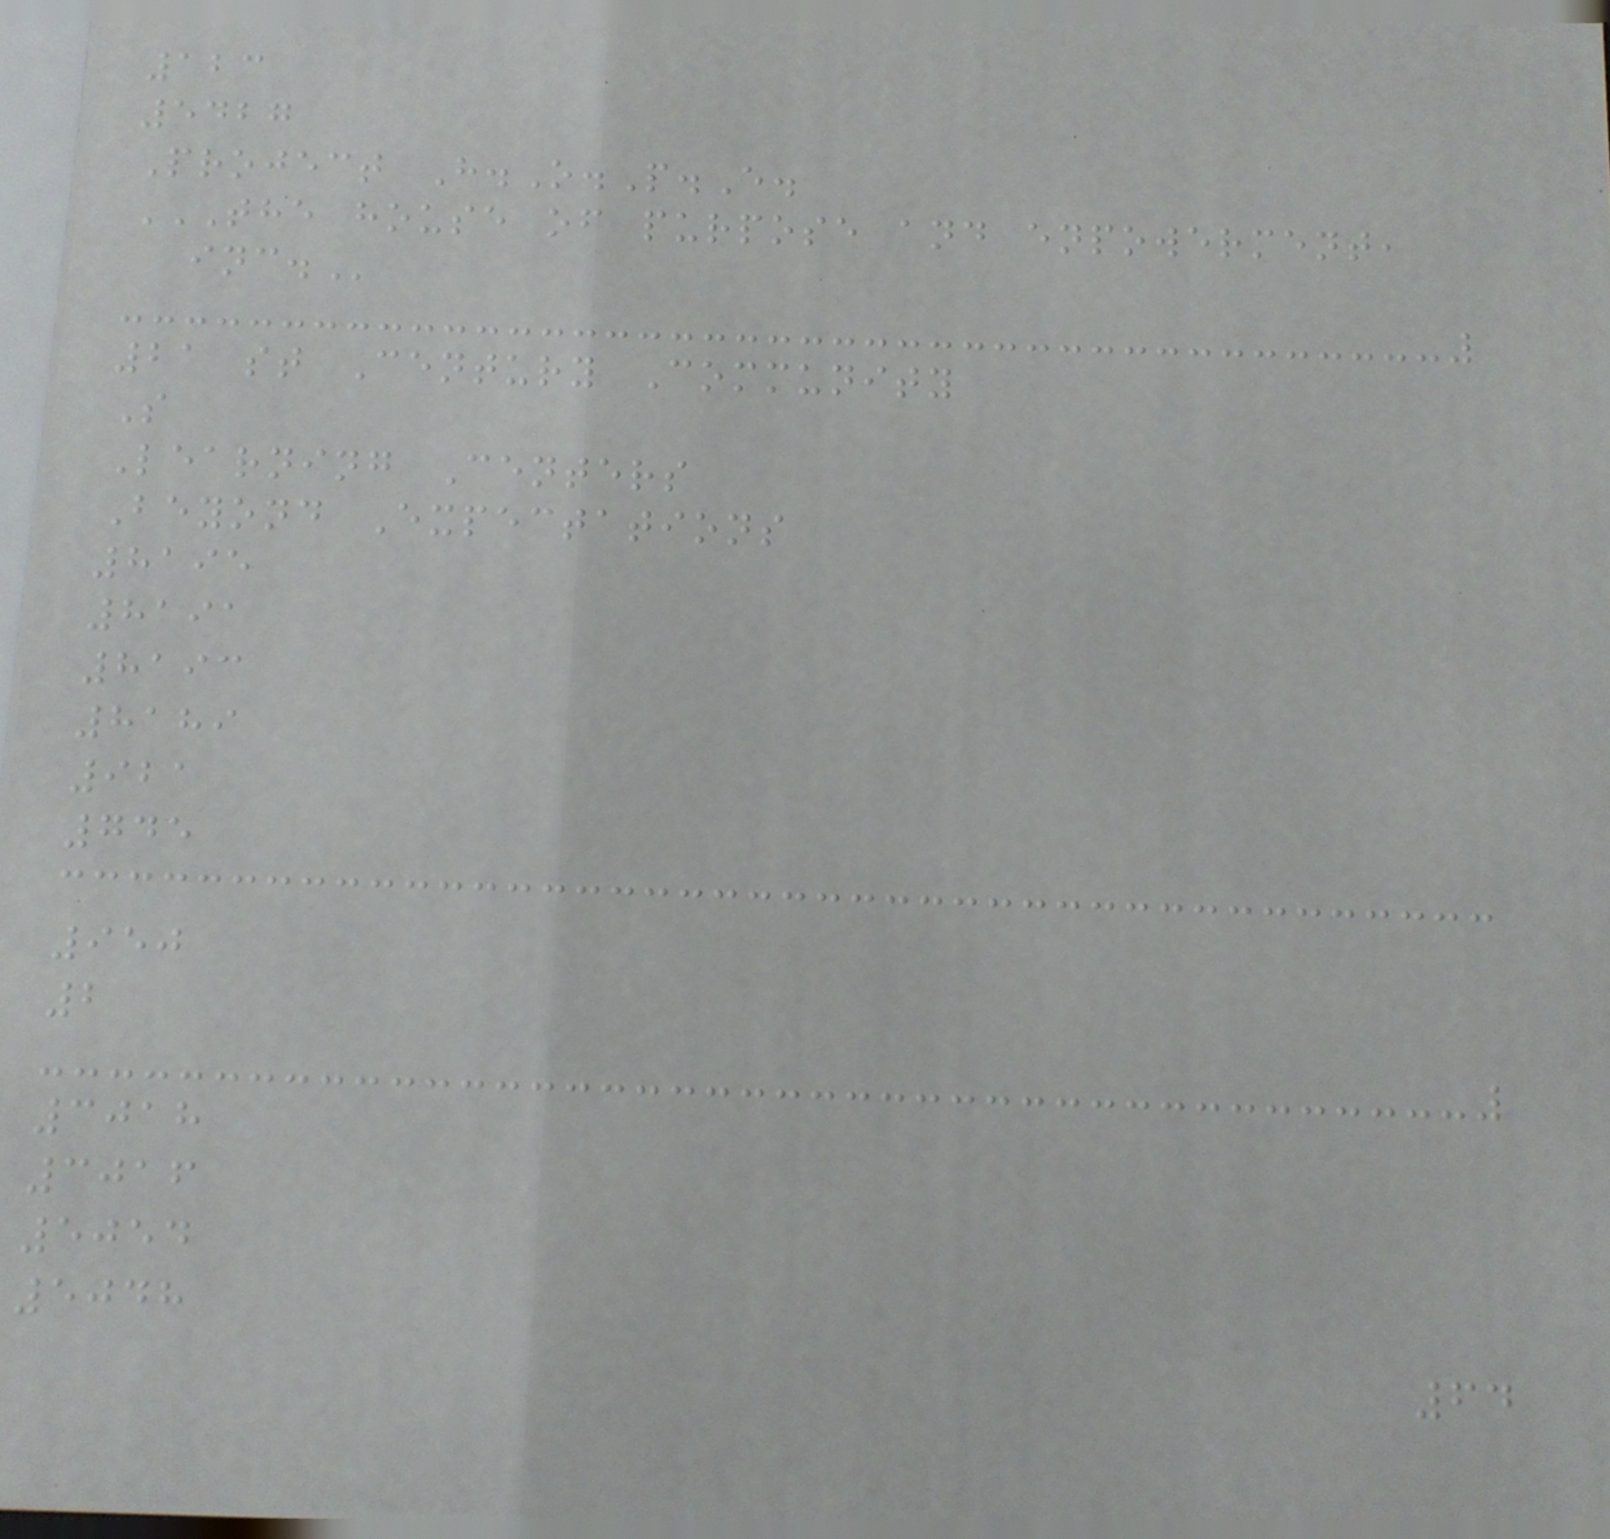123
5427
Project H.O.P.E.
THE HOUSE OF PURPOSE AND ENPOWERMENT,
INC.
21 st Century Community
S
Learning Centers
Beyond Expectations
8195
8191
8193
8189
921
745
950
2
3018
3016
5054
5048
64
